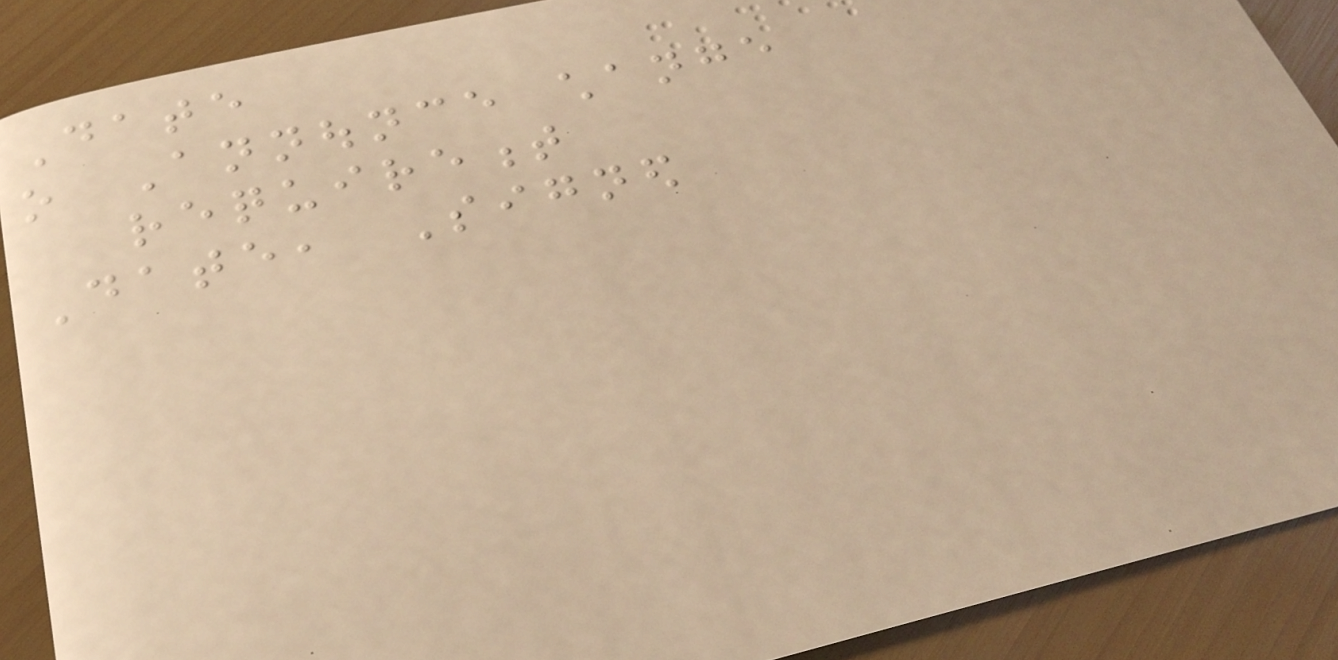Date
o Announce change
requirement
Date, Signed
